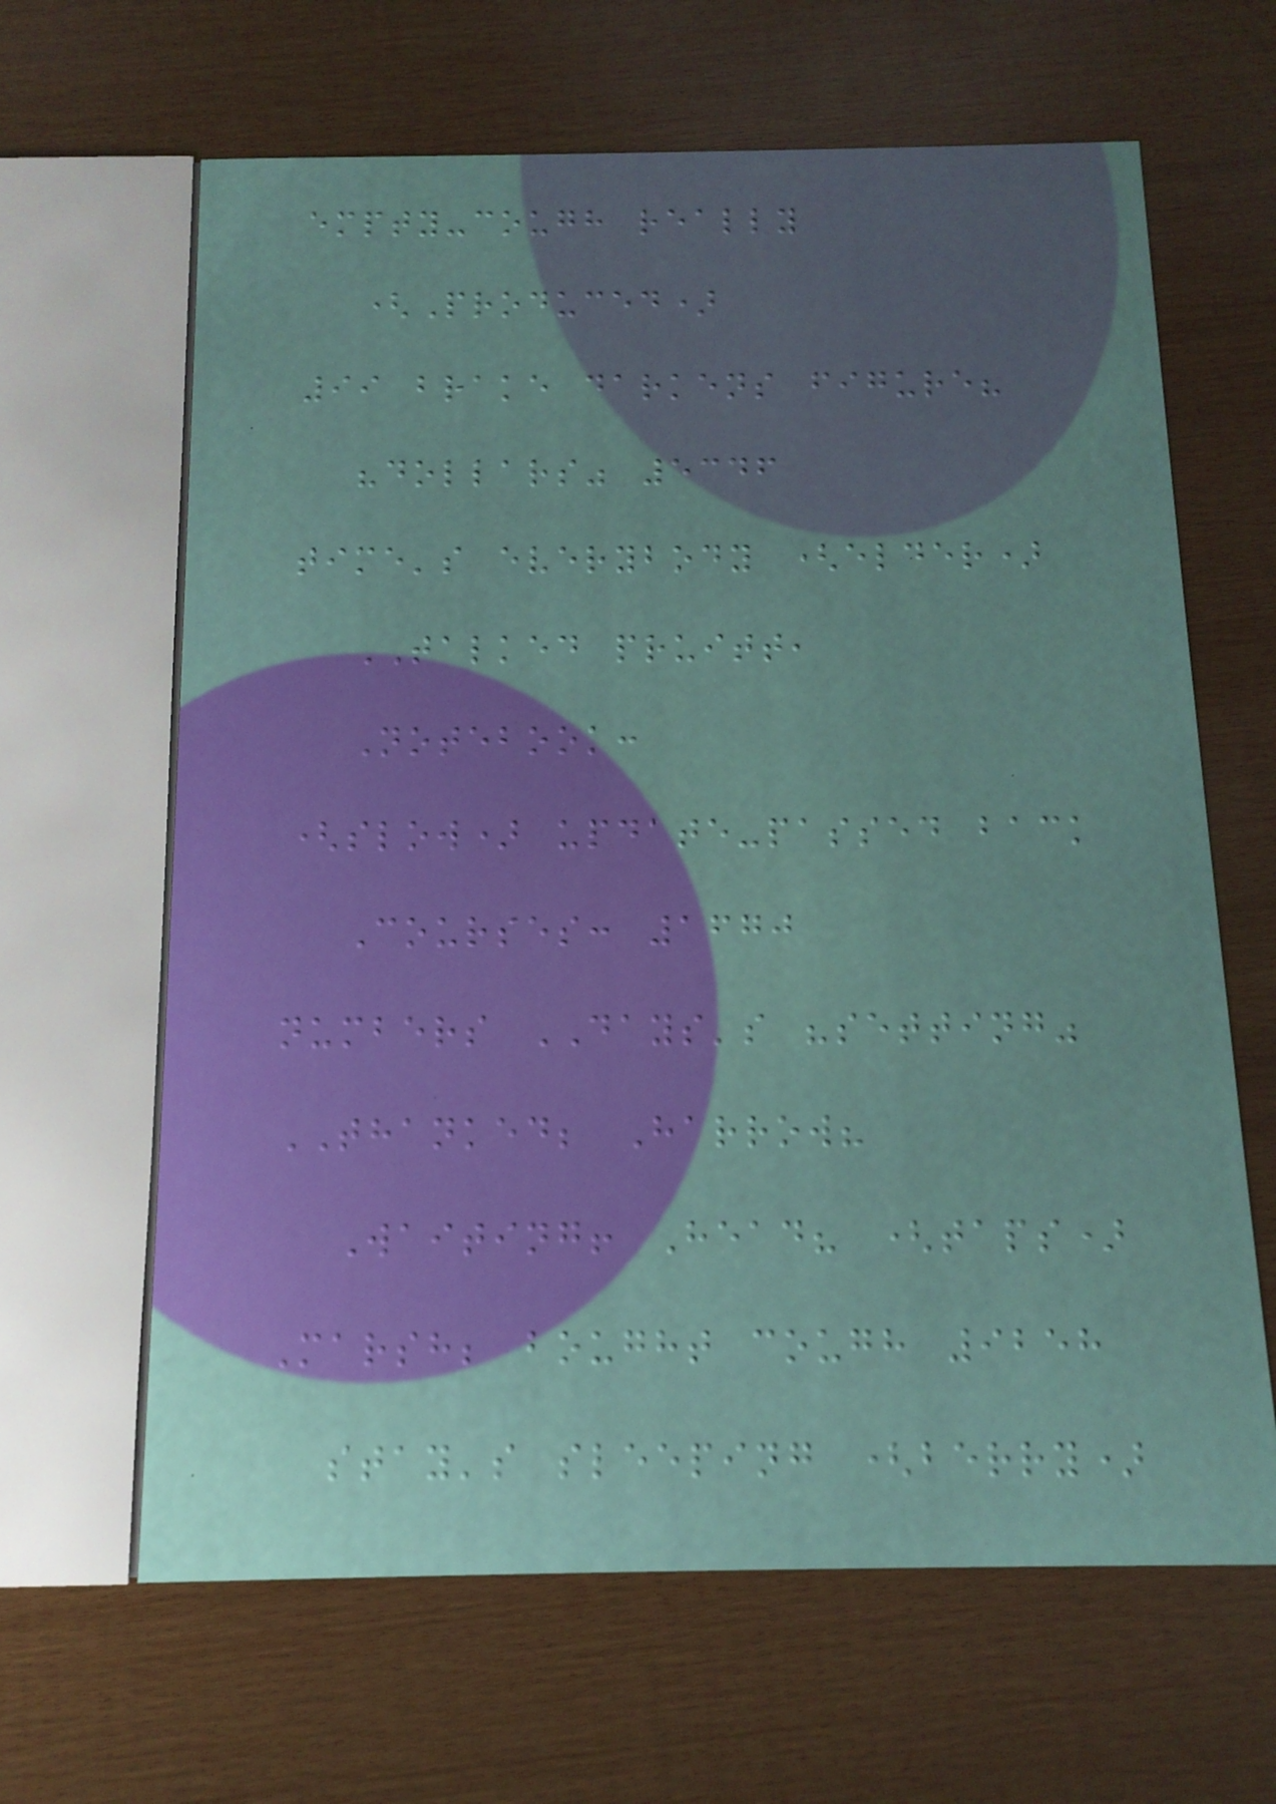empty-cough really
(Produced)
99 brake darkens figure?
"dollars" 5346
time's everybody (elder)
TALKED pruitt,
Notebook:
(slow) update-passed back
Courses: 1670
numbers DAYS's "setting"
THANKED; Harrow?
Waiting! Head? (taps)
Marsh; bought cough 9258
stay's sleeping (berry)
